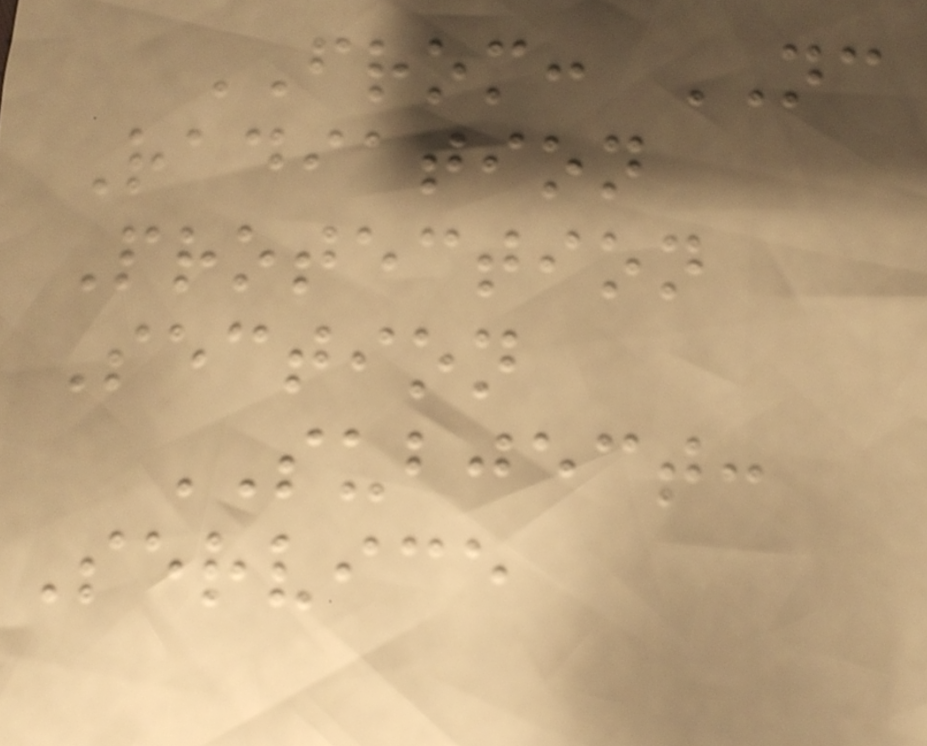FROM: NC
Radiation
Protection
Section
SUBJECT:
Service
